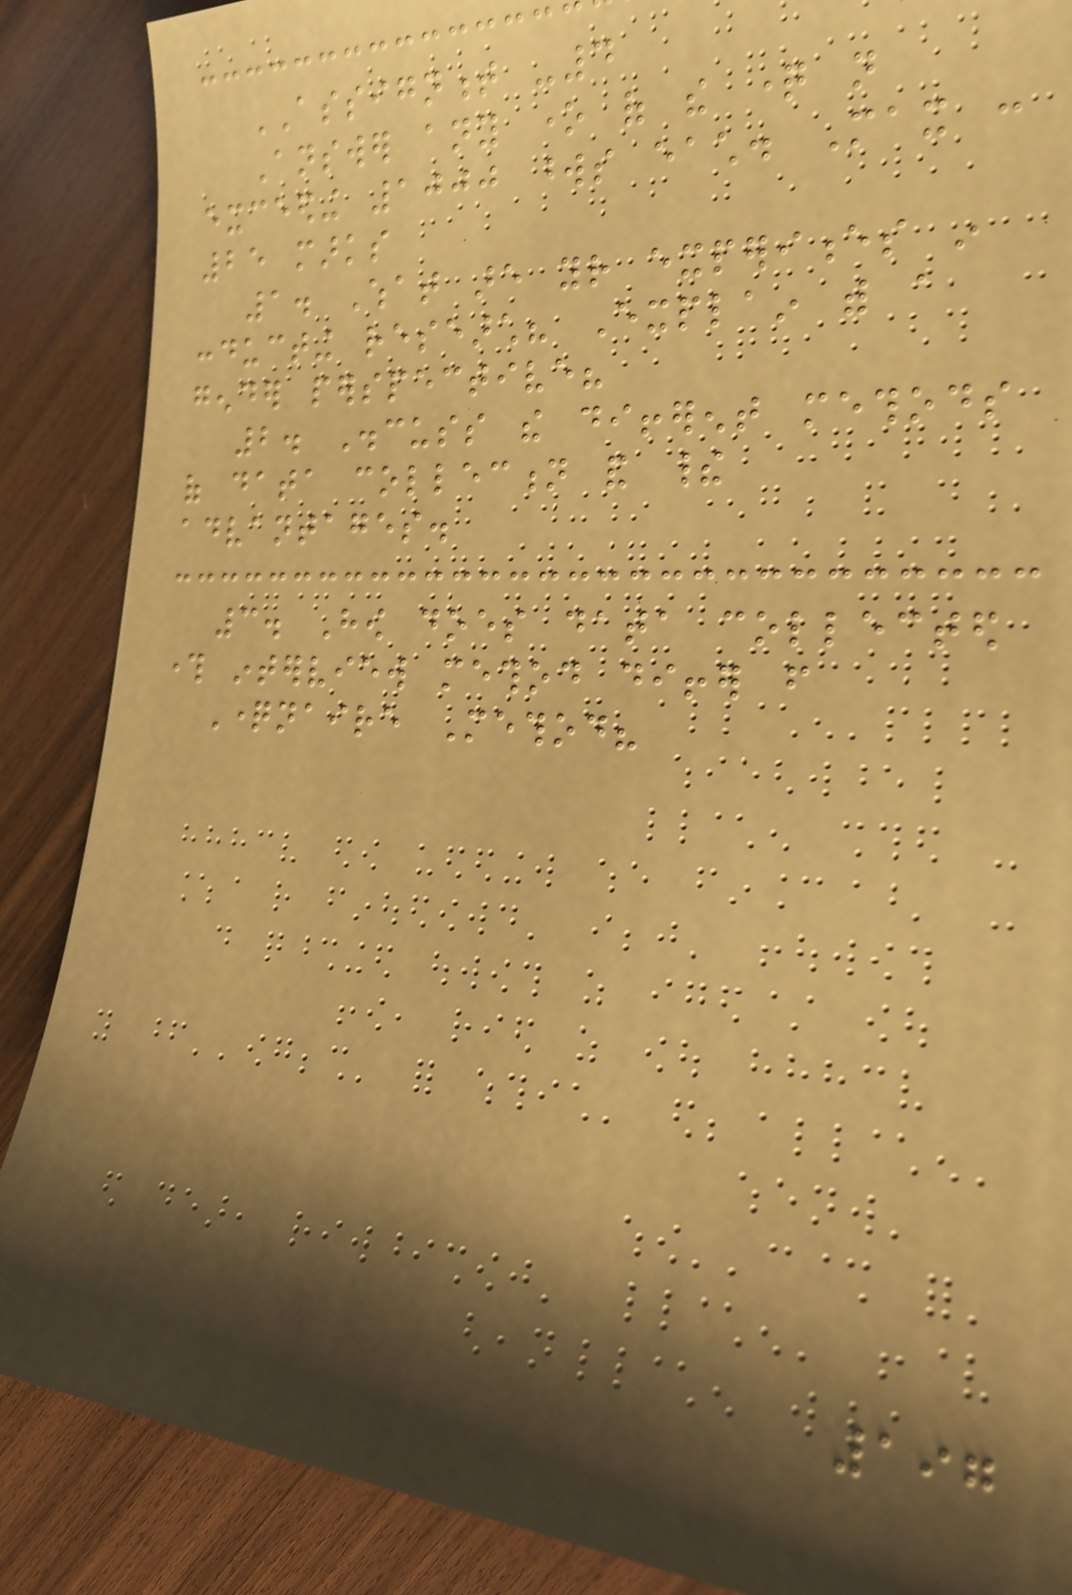ASSIGNMENT -4
Answer any one of the question not
exceeding 1000 words each. Max :
25 marks
1. What are your experiences in
conducting research? Explain with a
gender perspective?
2. Discuss the different methods
of data collection and their
advantages.
3. How does data collected
through interview method differ from
Questionnaire Method?
197
